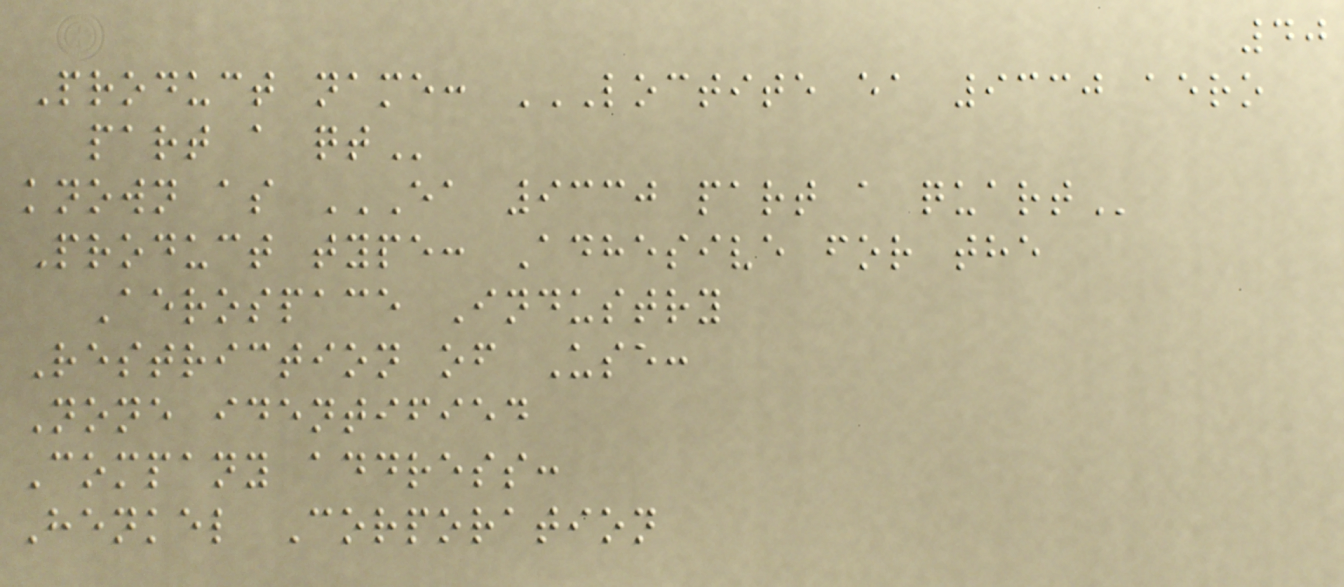40
Product name: LOCTITE EA 9330 AERO
PART A QT
known as EA 9330 PART A QUART
Product type: Adhesive for the
Aerospace Industry
Restriction of Use:
None identified
Company address:
Henkel Corporation
